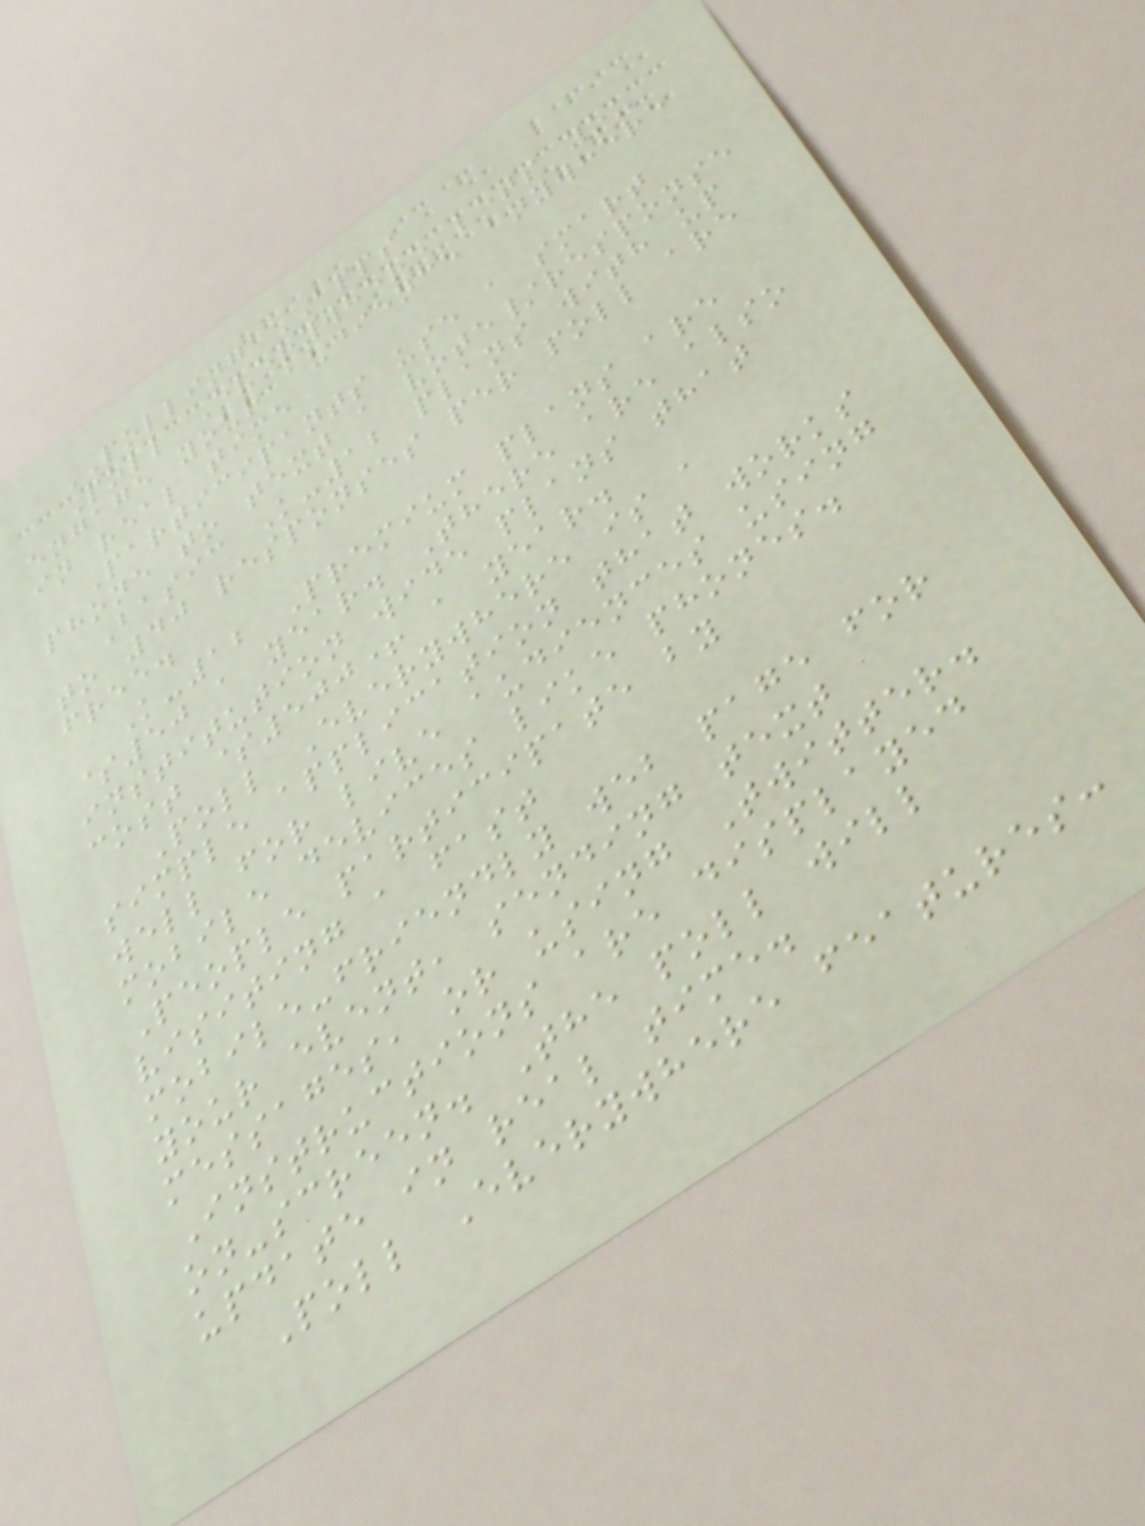POLLING APPS
Poll Everywhere lets you
engage your audience anywhere
in real time
Participants use a smart
phone to text a vote/response
Basic K-12 plans with up
to 40 responses per poll are
free.
K-12 Premium plans are
$50 a year. There are also
institution wide plans that
cost $500+ a year.
Poll Everywhere is a
simple application that works
well for live audiences using
mobile devices like phones.
People participate by
visiting a fast
mobile-friendly web page for
your event, sending text
messages, or using Twitter.
Instructions are displayed
on-screen. The poll will
update in real time.
Poll Everywhere features:
